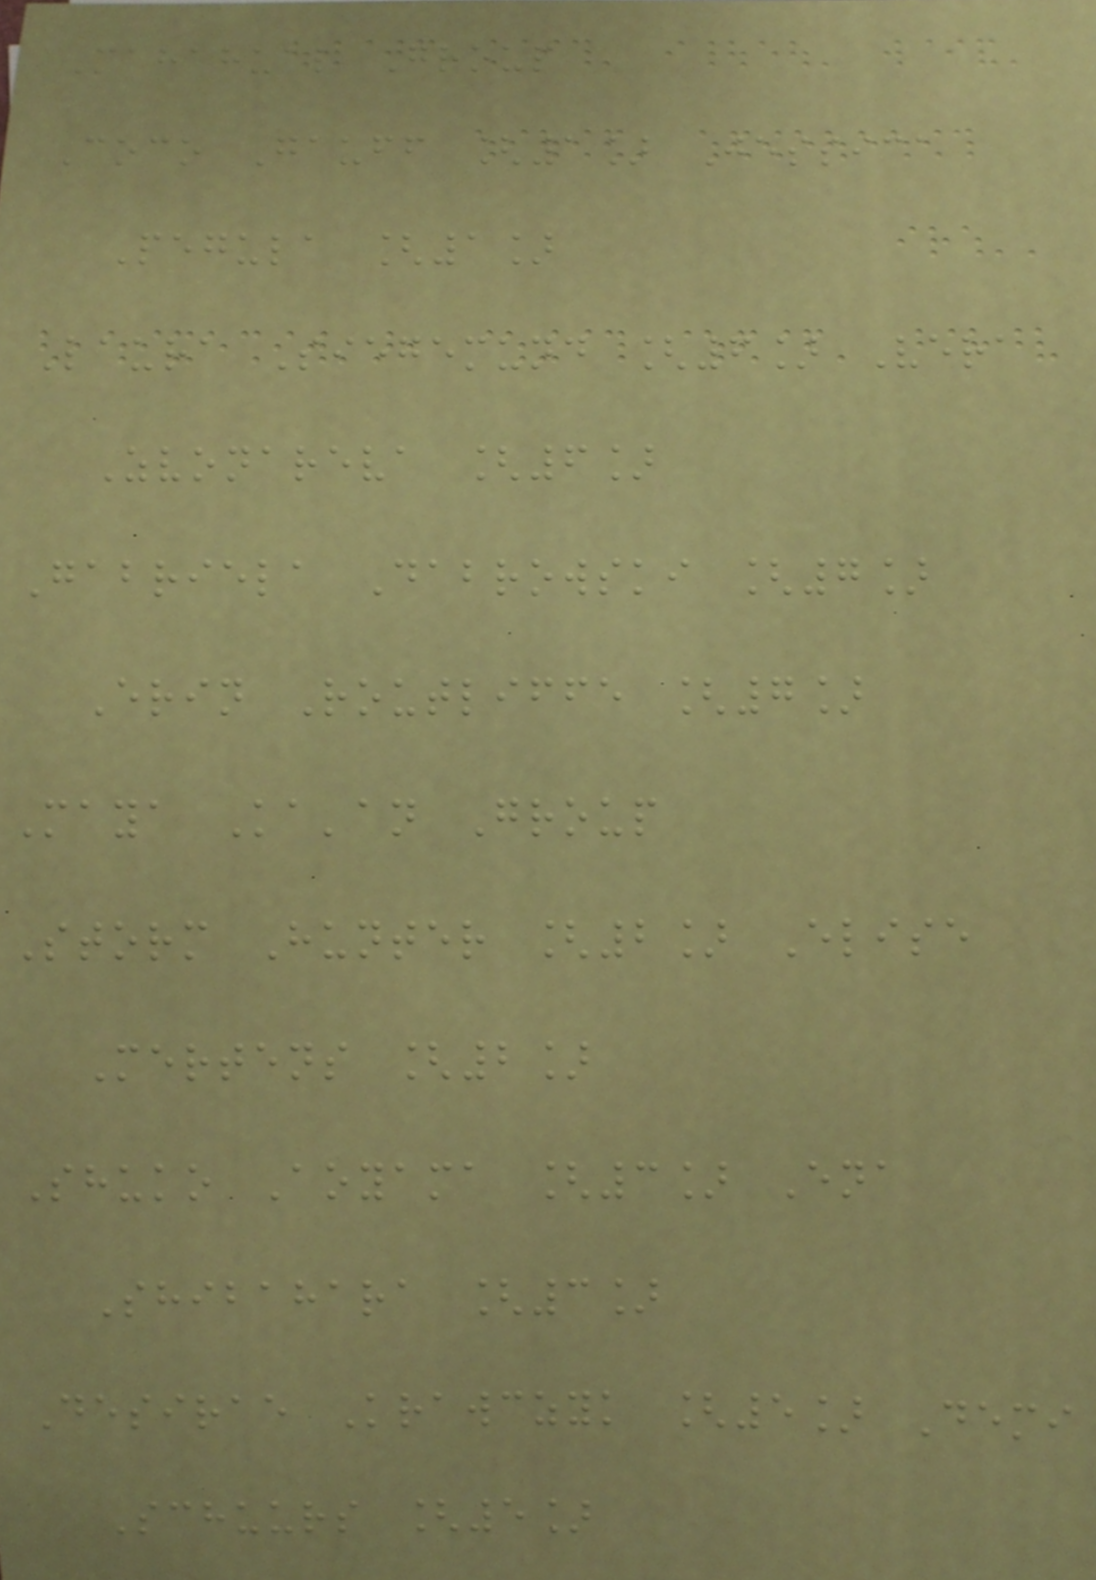Mahahual Group
Coco Gauff [1] Jessica
Pegula [1]
Laura Siegemund [6] Vera
Zvonareva [6]
Gabriela Dabrowski [7]
Erin Routliffe [7]
Maya Ka'an Group
Storm Hunter [2] Elise
Mertens [2]
Shuko Aoyama [3] Ena
Shibahara [3]
Desirae Krawczyk [5] Demi
Schuurs [5]
